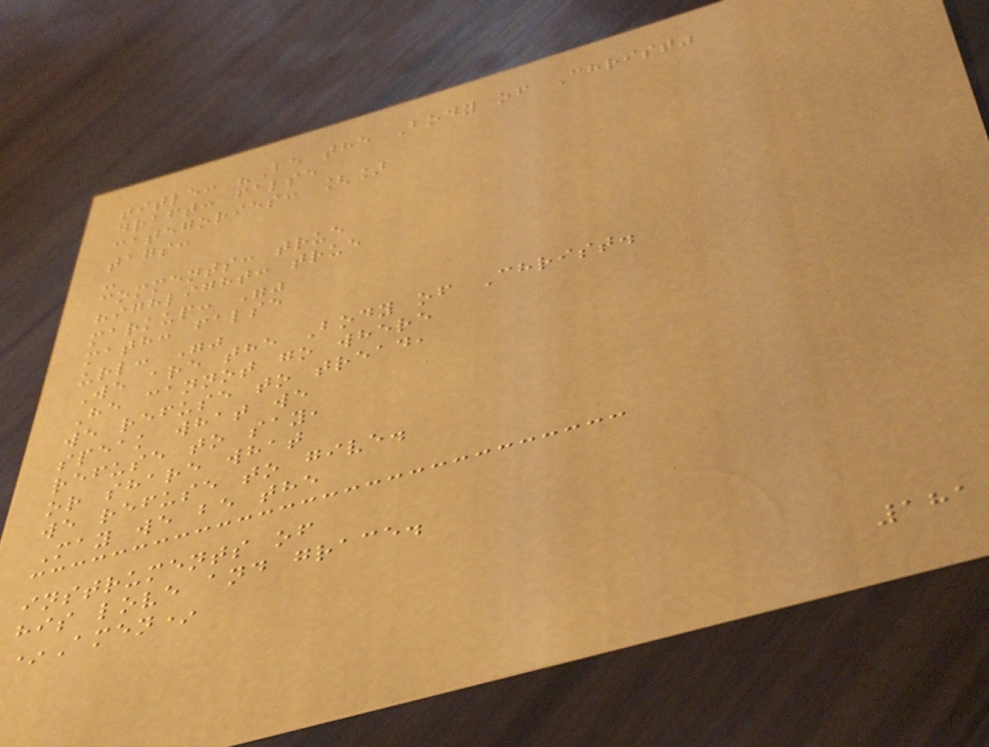title: "Be the Body of Christ"
draft: false
categories: []
tags:
-
comments: true
highlight: true
markup: ""
math: false
url: ""
We are the Body of Christ.
He cannot go where
we refuse to tread,
speak what we
refuse to say,
or share what
we refuse to give.
May we be the
instruments of
his love and grace.
*Amen*
181
